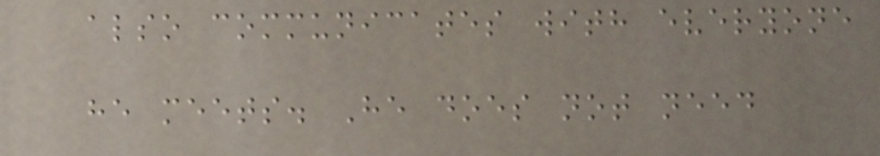also communicates with everyone
he meets. He does not need
